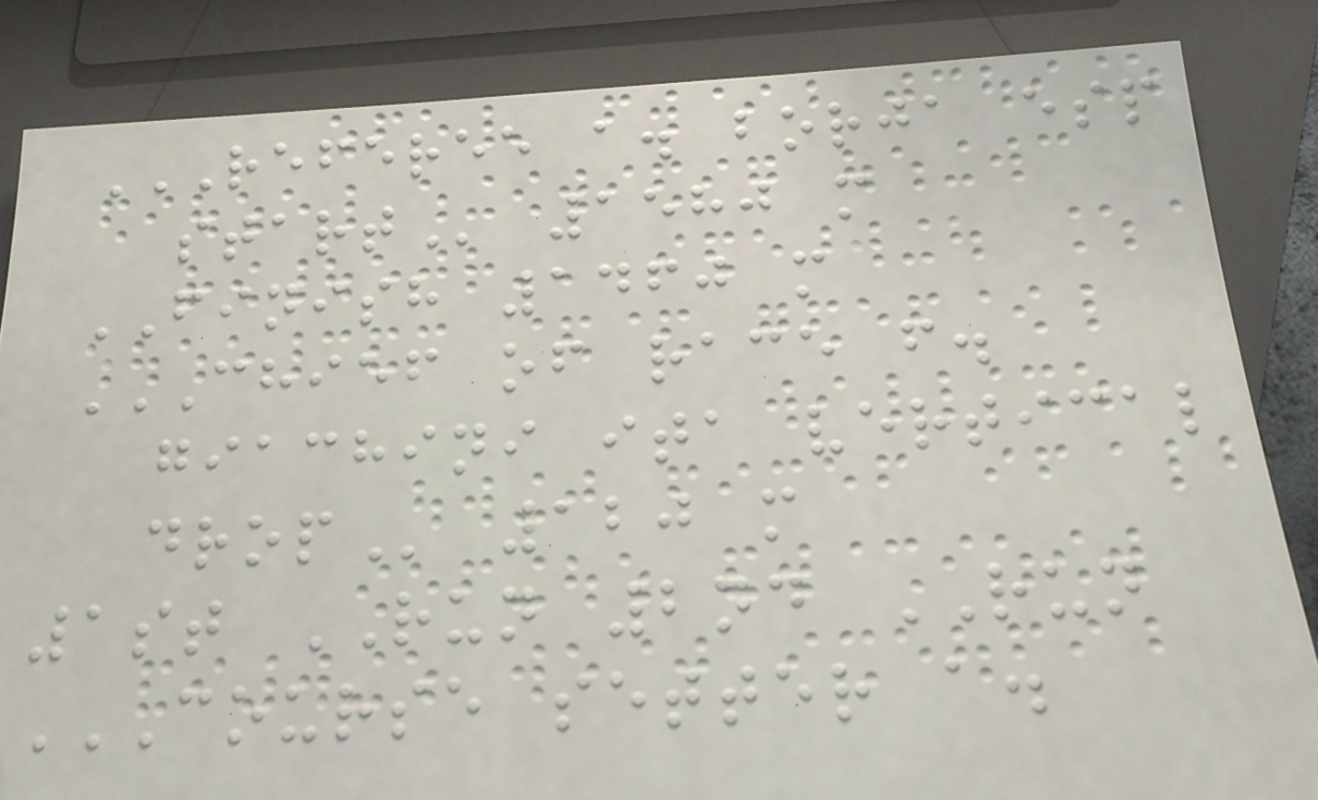REFEREE A. BORJA ESP
START 1580 m
FINISH 1460 m
CHIEF OF RACE F.
GIACHINI ITA VERTICAL
DROP 120 m
1st RUN 2nd RUN
COURSE SETTER A.
